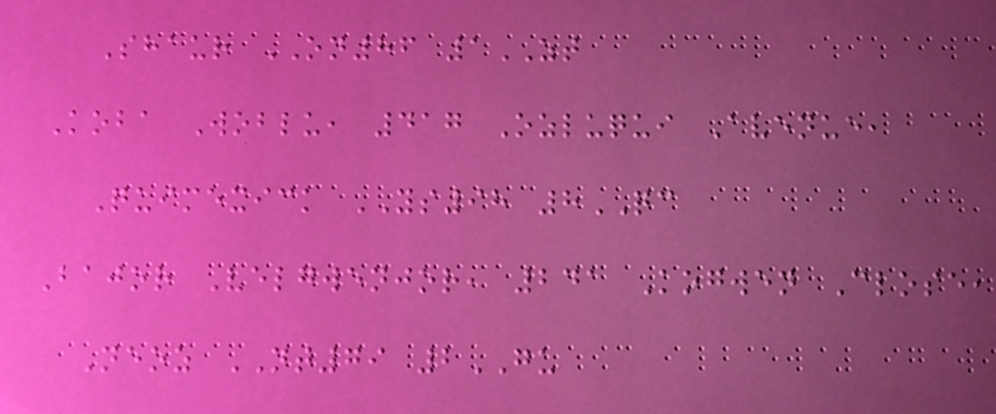Shaur ON86 1ZT
Koba Woblu, 417 Ozluqui Avenue,
Quimexick YS98 8QC
Bajor Velgwenjor, 241 Kogwen Close,
Neoz NT79 2GU
